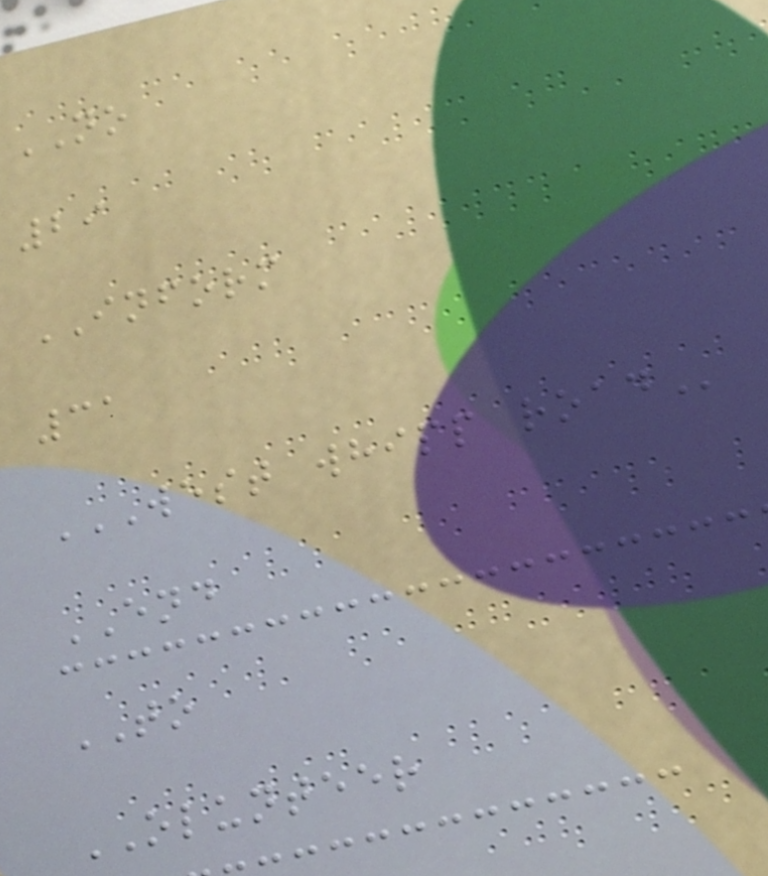NO
29
INFORM
31
WEST WHIPP ROAD
END
TO
OLUNTEER
